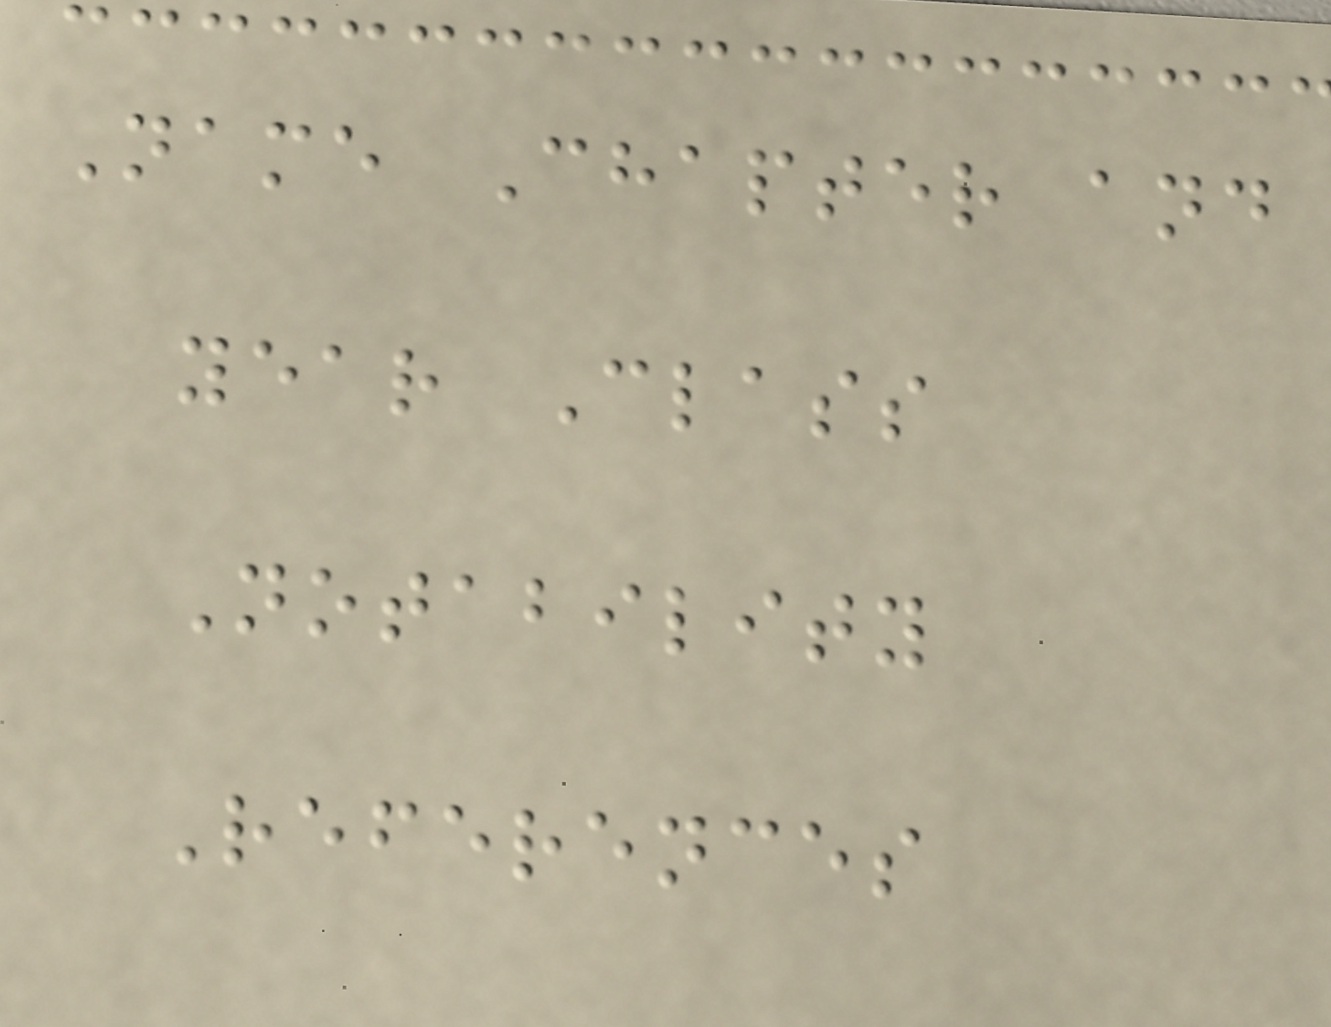Name Chapter and
year Class
Notability
References
